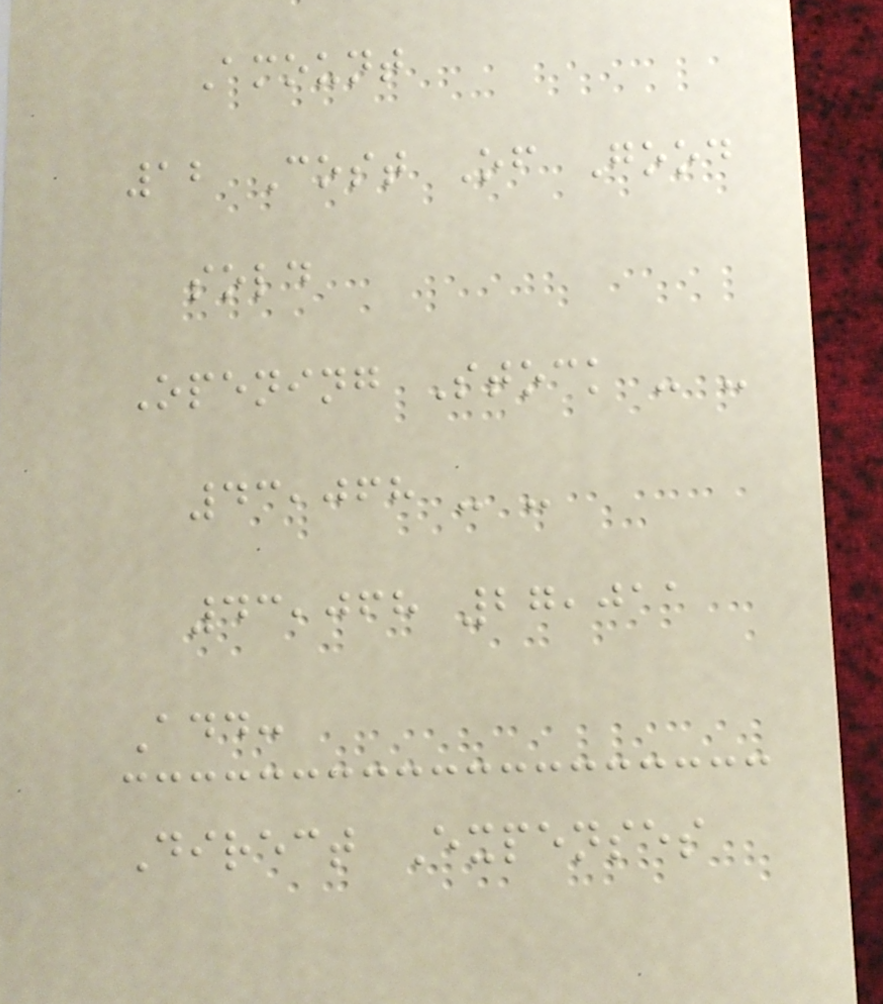Amount
12 Cost Of Good
sold
Opening Stock - -
43,068 - -
43,068 27,011
Add:
Direct Expenses
